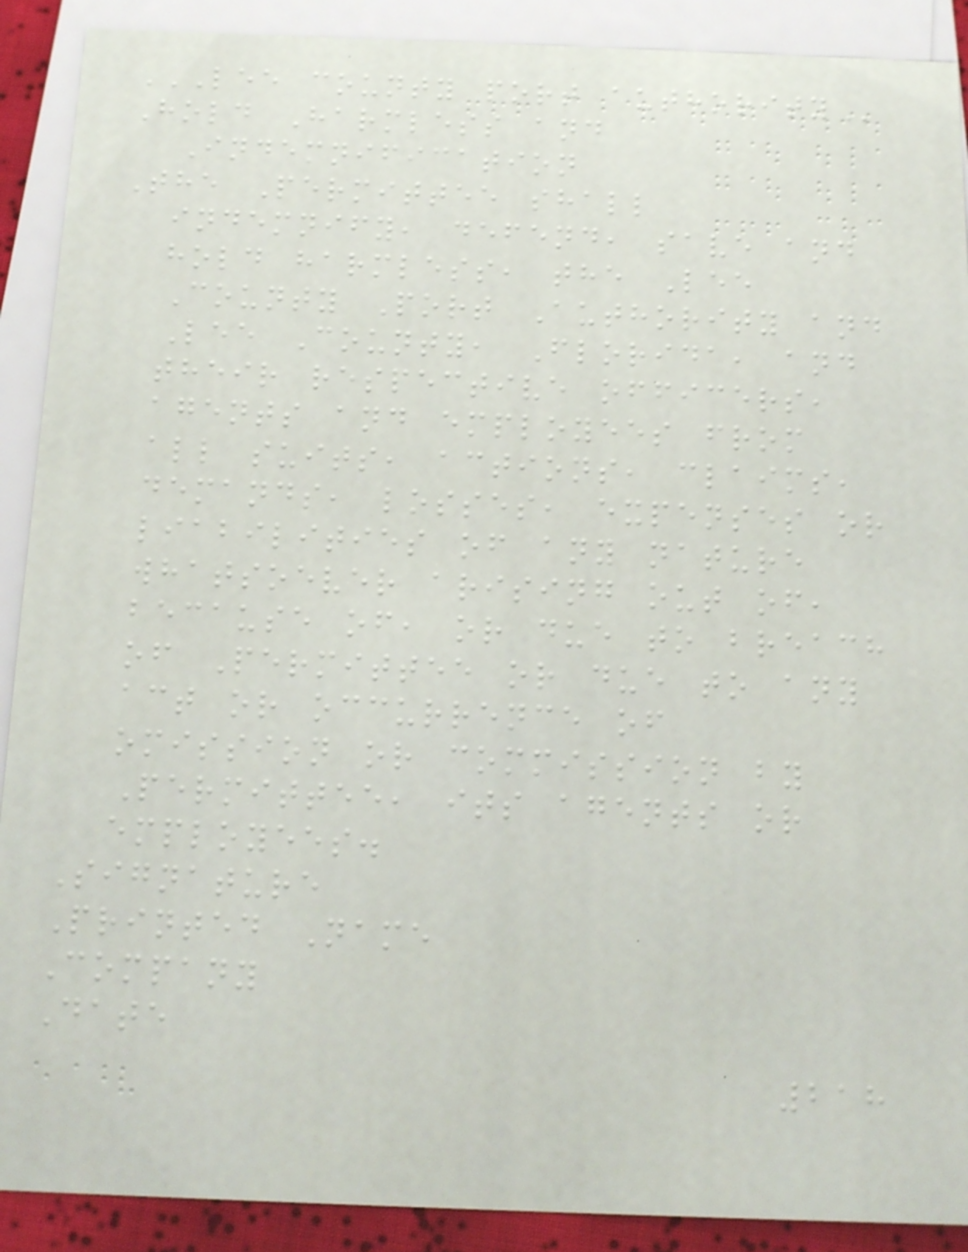LEE COUNTY PORT AUTHORITY
Hold Harmless and
Indemnification
The Permittee shall
indemnify, defend, save and
hold harmless, the Lee
County Port Authority and
Lee County, Florida, and
their respective officers,
agents and employees from
all suits, actions, claims,
demands, losses, expenses or
liabilities of any nature
whatsoever arising out of,
because of, or due to breach
of Permittee or due to any
act or occurrence of
omission or commission by
Permittee, its agents or
employees.
Signature
Printed Name
Company
Date
218
